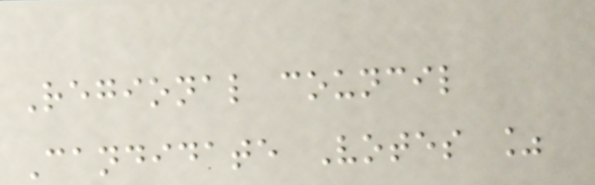Regional council
Candidate Votes %
